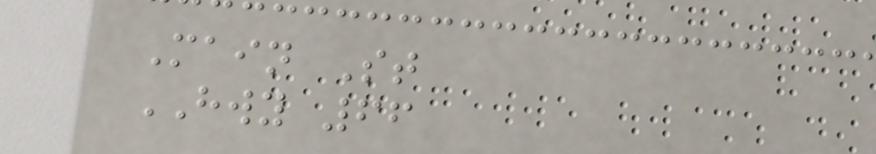Main St
HWY 66
